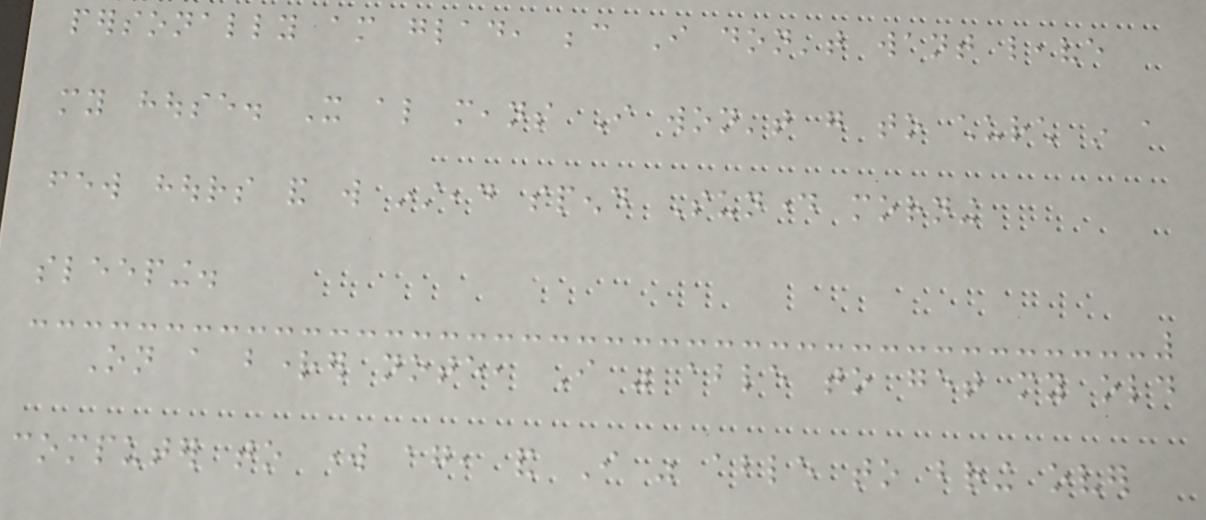personally am glad, because I don't want leave
my house. It also means I won't go to church in a
few hours and will instead spend Sunday morning
sleeping.
On a brighter note, I was able to get my old
computer to work again, and I was able to bring over
